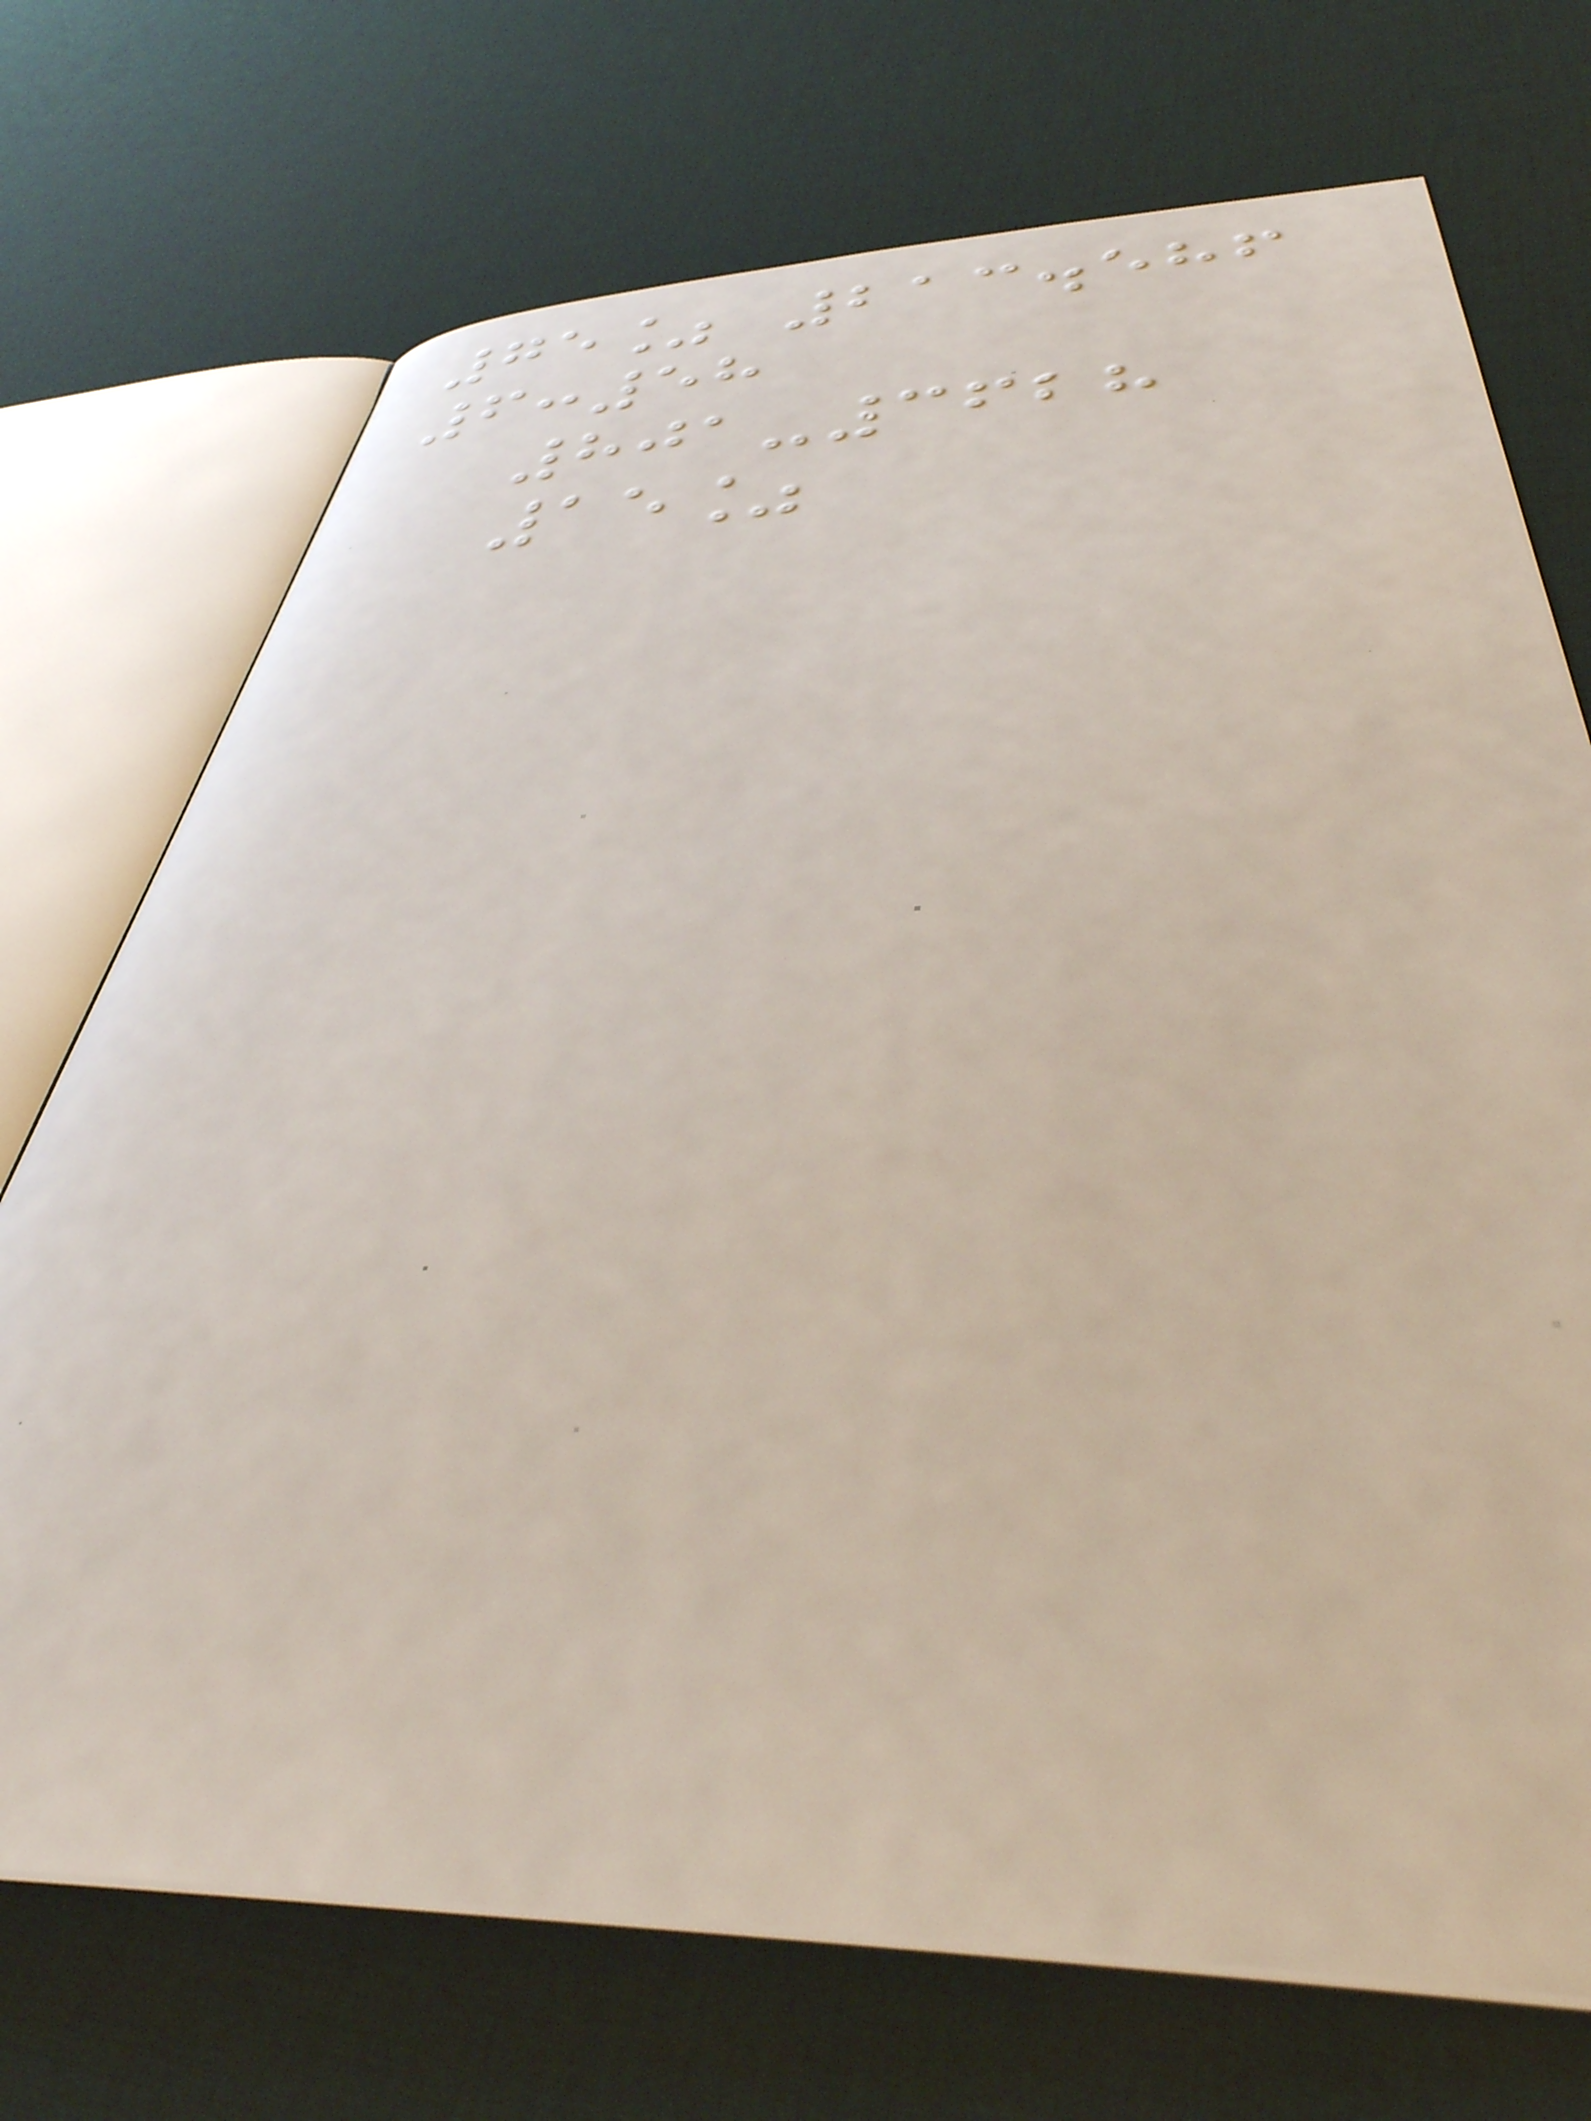75% 213.586
6:58
801-3628
15%
